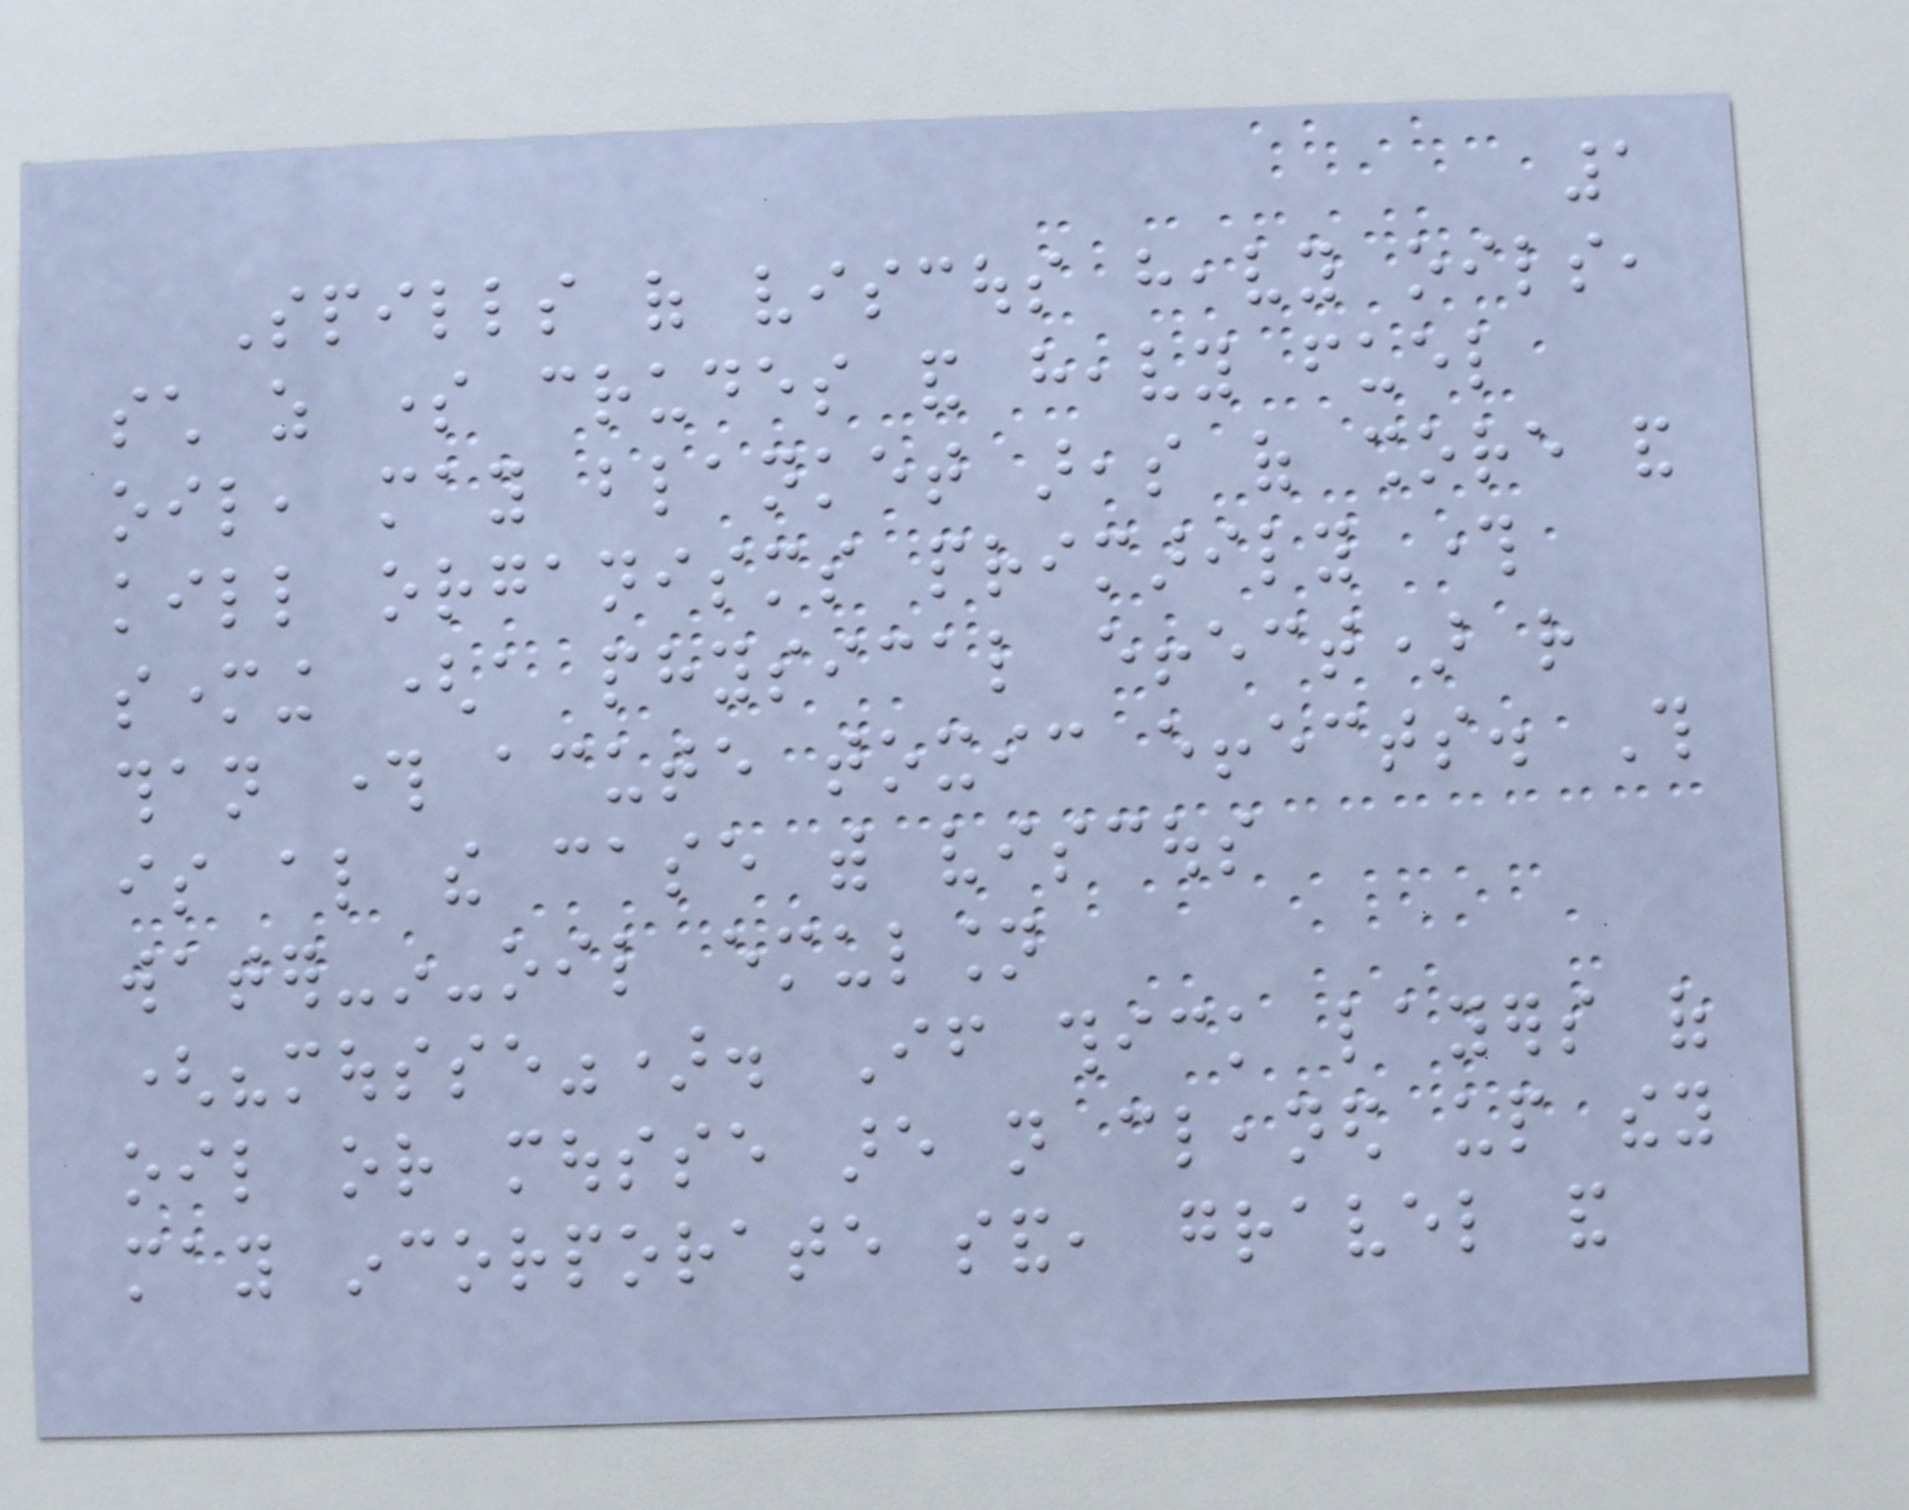1
Spills of viscous heavy oils,
such as some crudes and heavy fuel
oil, may blanket areas of shore and
kill organisms primarily through
smothering (a physical effect) rather
than through acute toxic effects. This
is also the case with viscous
water-in-oil emulsion
("mousse"). If thick layers of
oil or mousse are not cleaned up they
may incorporate sand, gravel and
